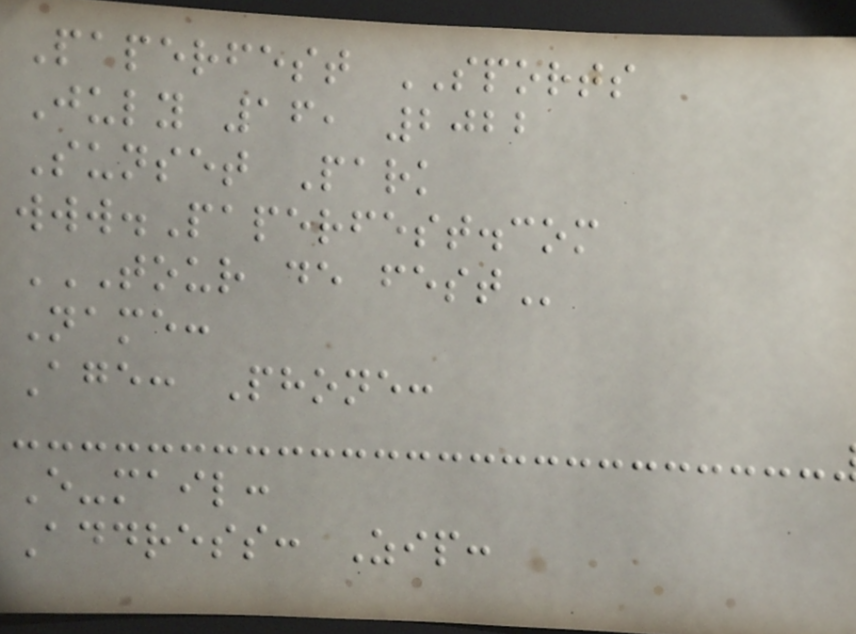Paperfest SPORTS
July 16, 2022
Sunset Park
www.Paperfest.com
TOUR DE FEST
Name:
Age: Phone:
E-mail:
Address: Zip:
